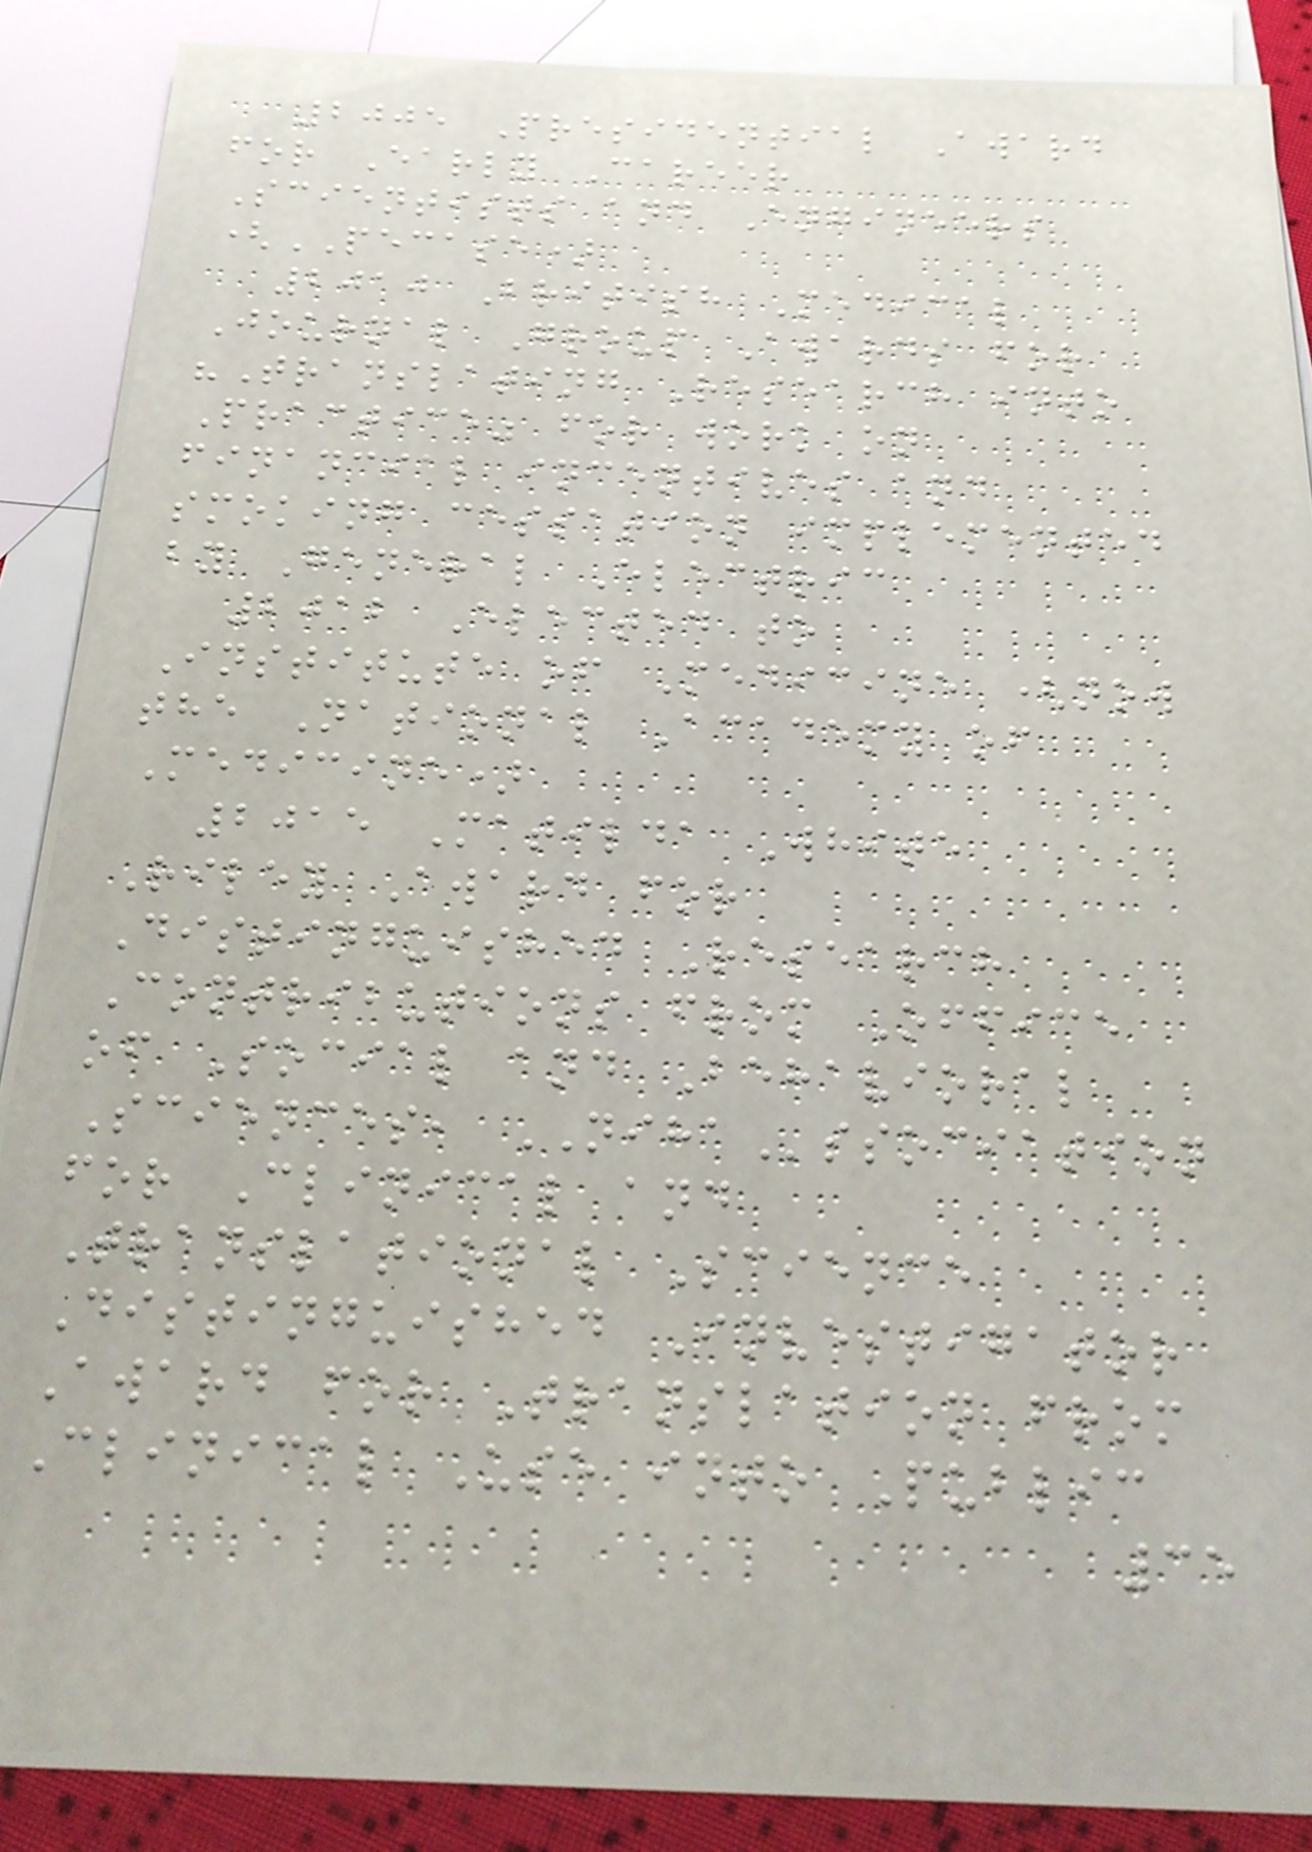2005 Presidential Award
for Early Career
Scientists and Engineers
(PECASE)
2010 British Medical
Journal Group Awards for
"Translating Research into
Practice" for work on
financial incentives and
smoking cessation implemented
by General Electric
2012 Elected to
Institute of Medicine (now
the National Academy of
Medicine)
2015 Matilda White
Riley Award for
Distinguished Research
Contributions from Office
of Social and Behavioral
Sciences, NIHAssociation
for Clinical and
Translational Science
Distinguished Investigator
Award for Translation from
Clinical Use into Public
35
